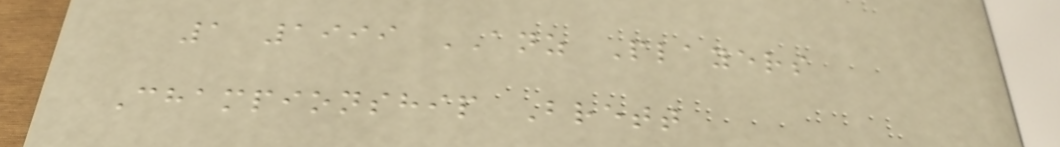1 1999 ANZ Players
Championship Brett
